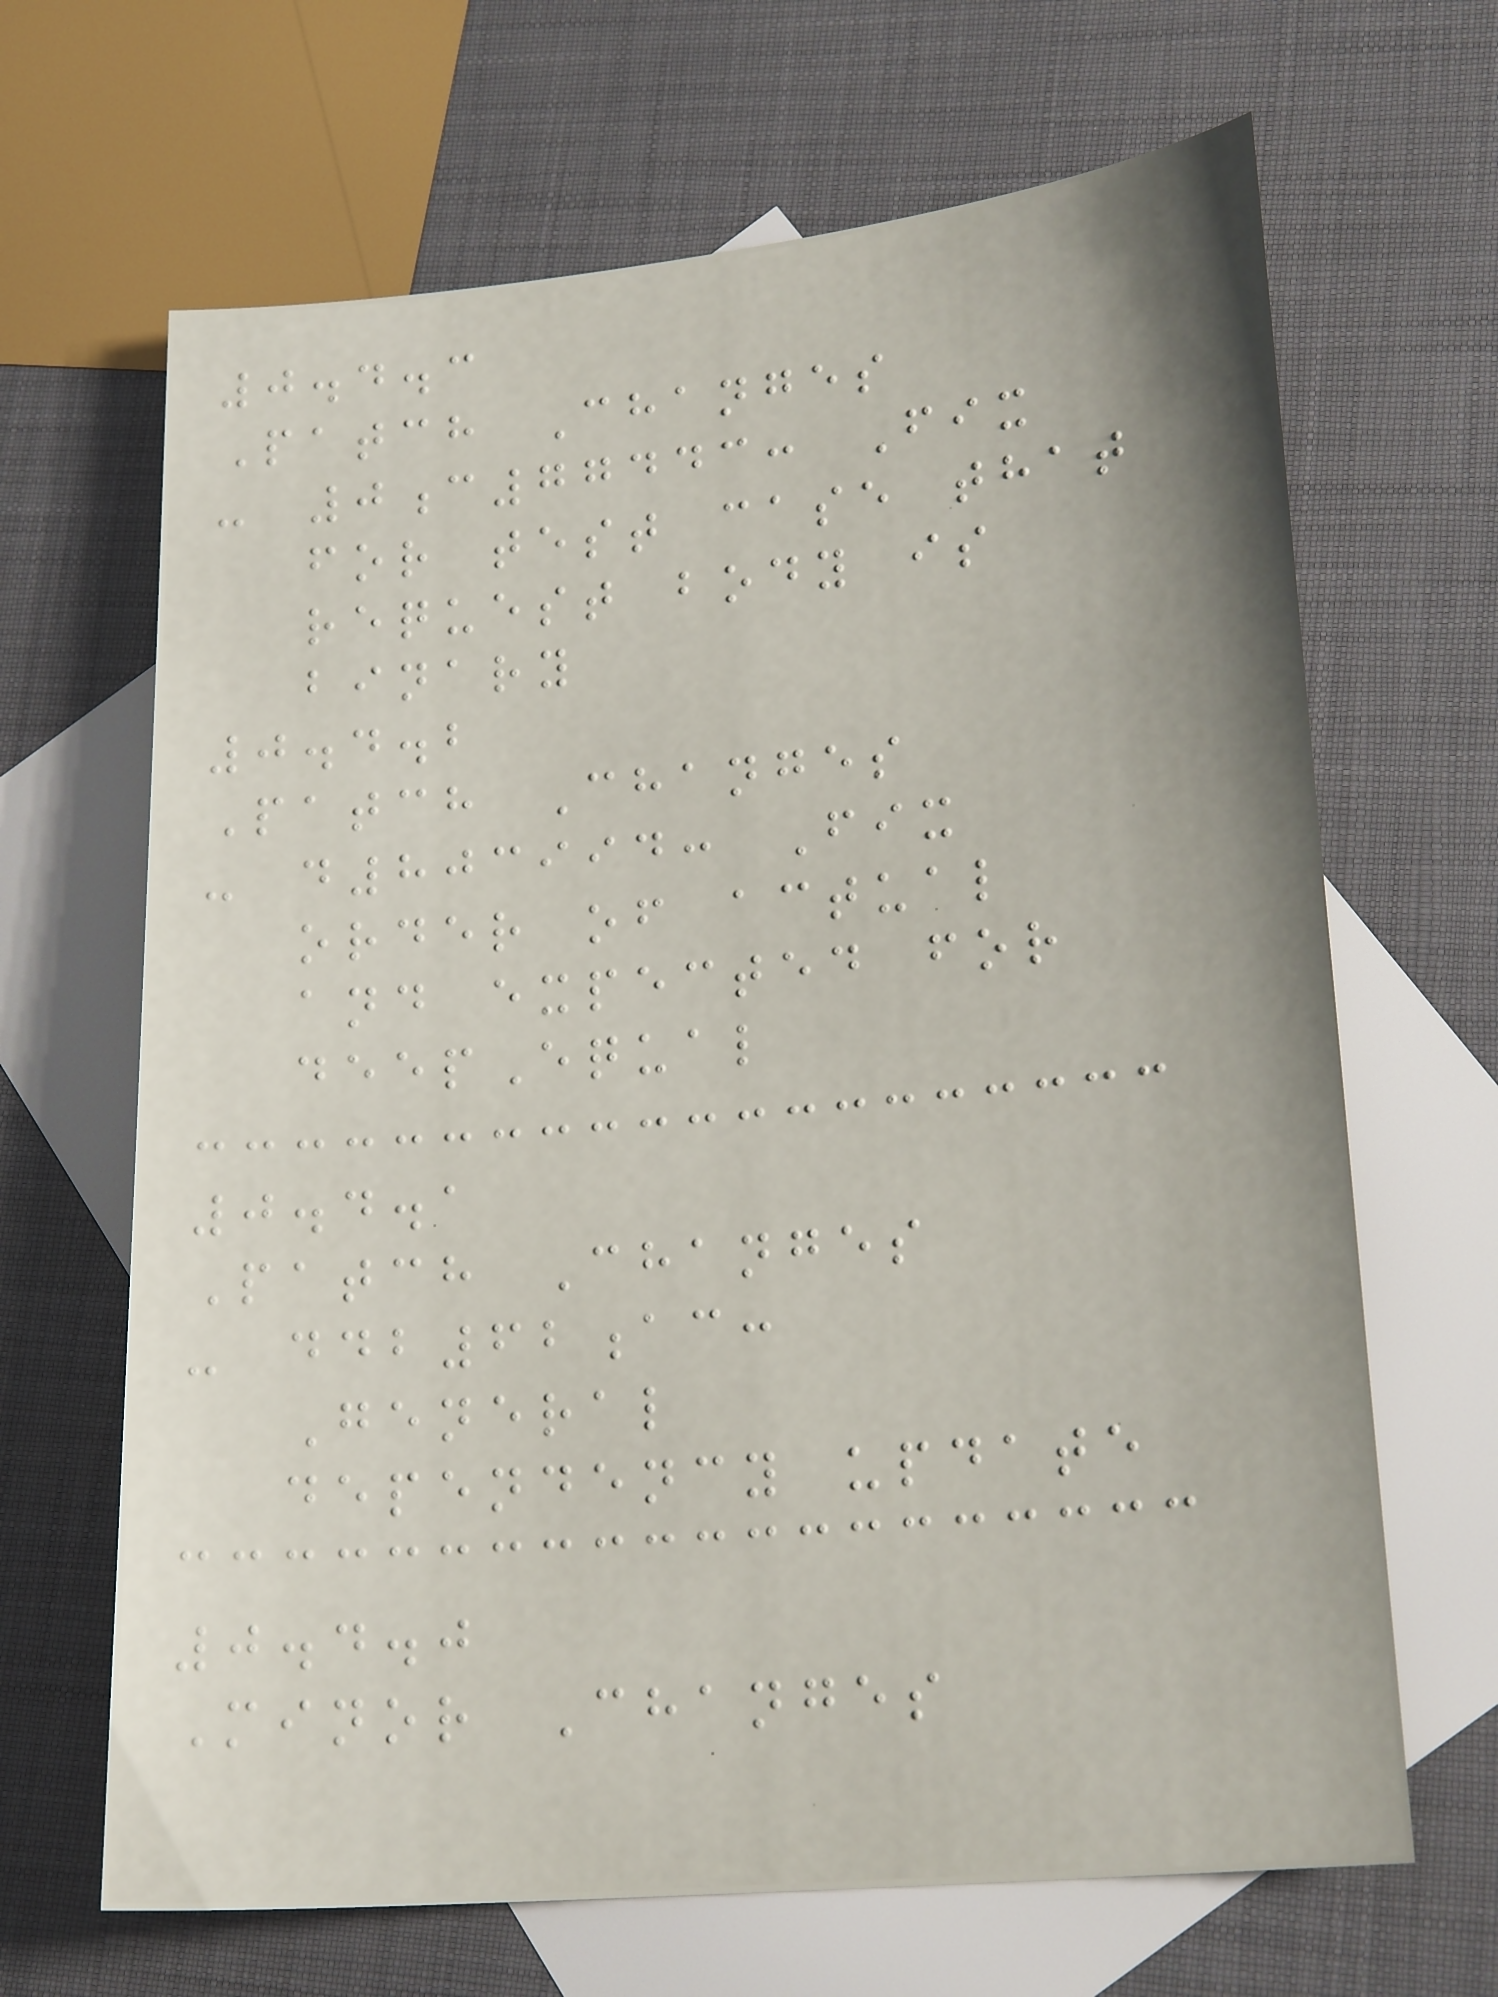0.4.3
Patch Changes
- 0c77443: Fix
for test case that
request body is
binary
0.4.2
Patch Changes
- d803994: Fix
order of actual
and expected for
deepEqual
0.4.1
Patch Changes
- ddb62ac:
General
dependency update
0.4.0
Minor Changes
